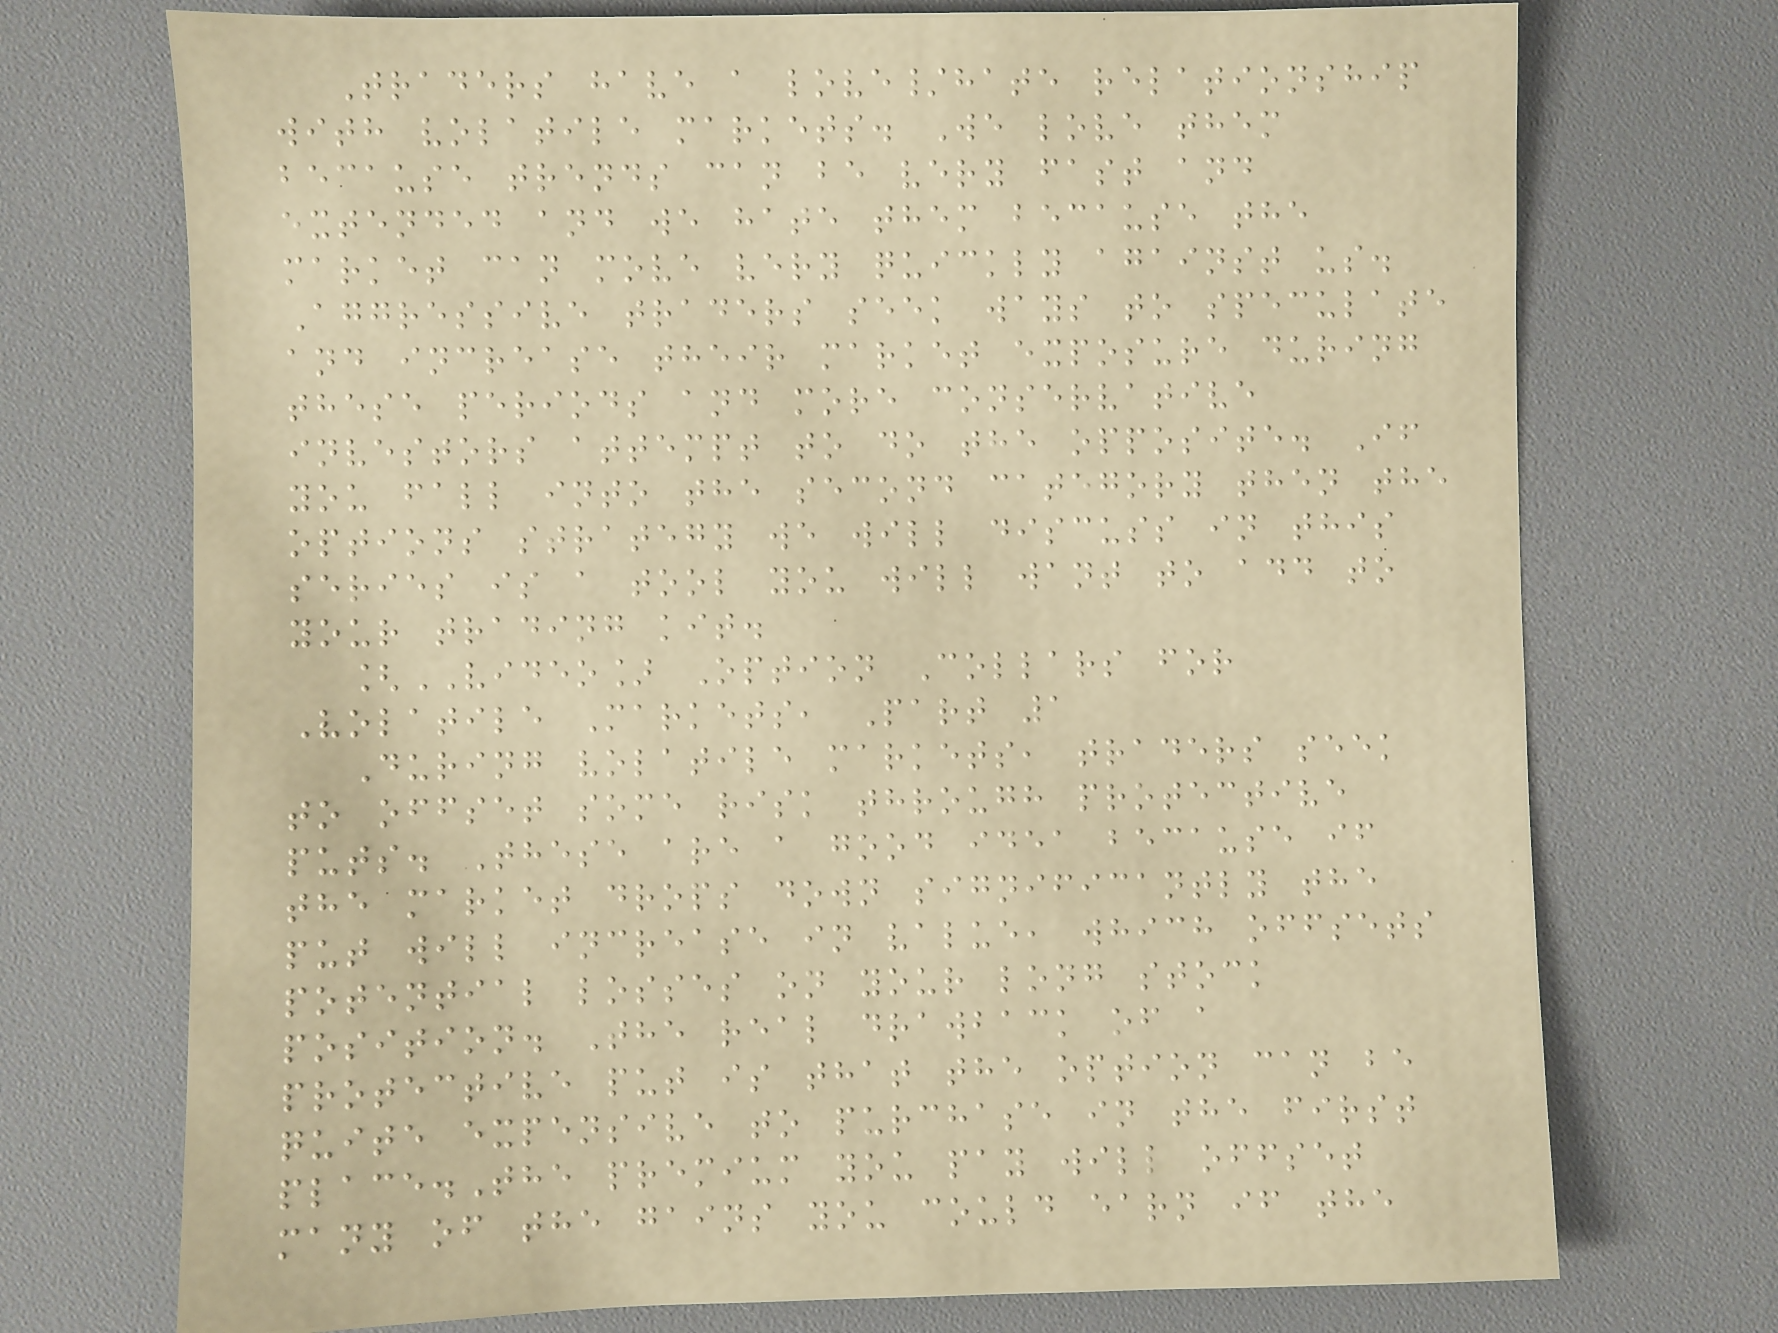Traders have a love/hate relationship
with volatile markets. We love them
because trends can be very fast and
extended and we hate them because the
market can move very quickly against us.
Aggressive traders seek ways to speculate
and increase their market exposure during
these periods and more conservative
investors attempt to do the opposite. If
you fall into the second category then the
options strategy we will discuss in this
series is a tool you will want to add to
your trading kit.
[VIDEO] Option Collars for
Volatile Markets, Part 1
During volatile markets, traders seek
to offset some risk through protective
puts. These are a good idea because if
the market drops down significantly the
put will increase in value, which offsets
potential losses on your long stock
position. The real drawback of a
protective put is that the option can be
quite expensive to purchase in the first
place.The premium you pay will offset
many of the gains you could earn if the
